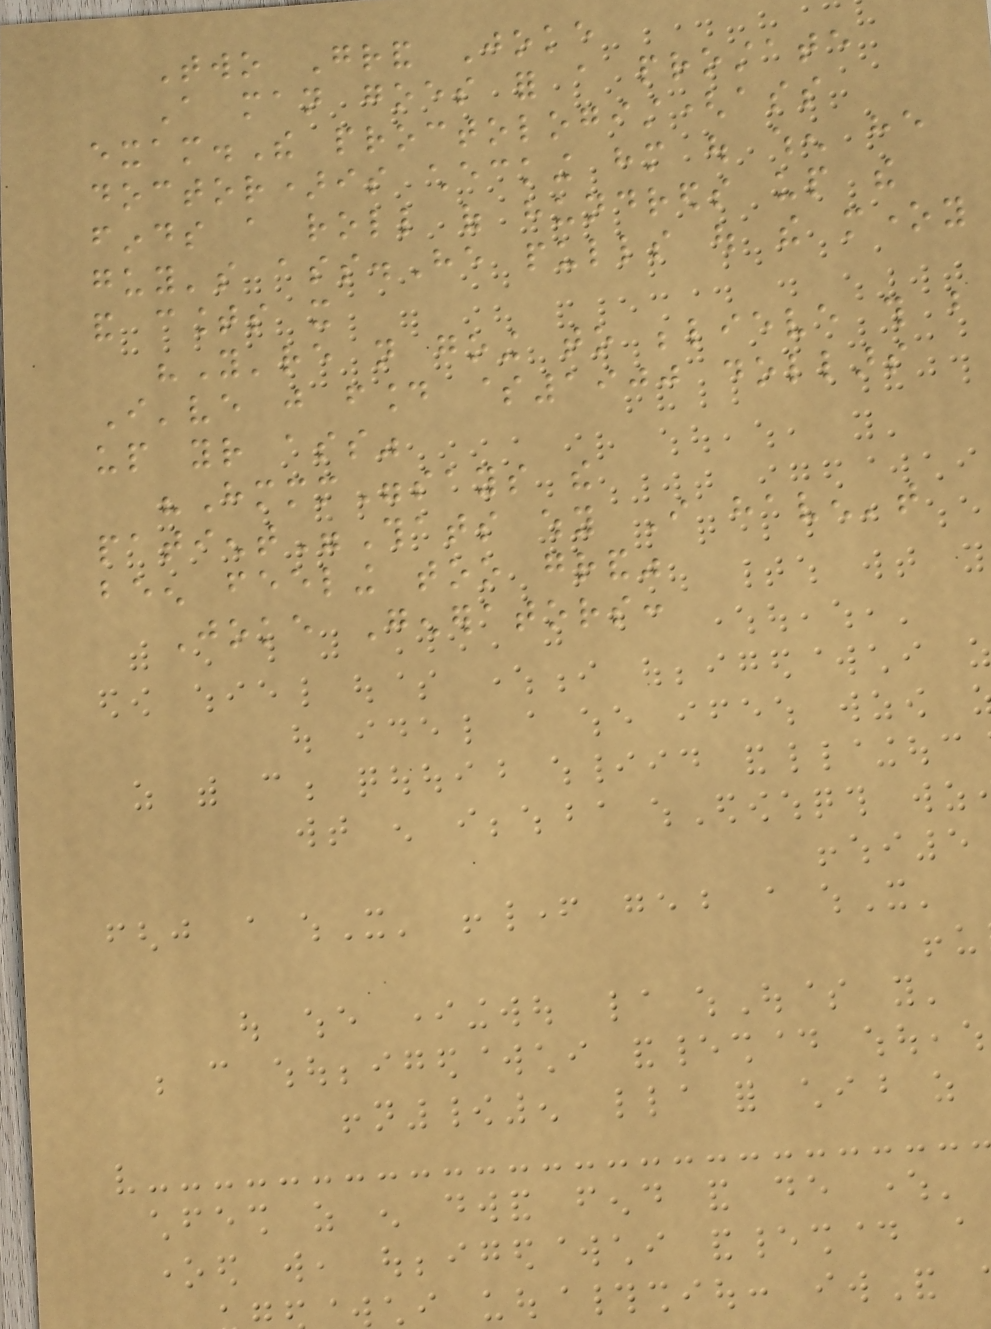Two Grand Joke
A man goes for a prostate
exam.The proctologist(ass
doctor)is checking him out when he
finds a roll of hundreds up the
guy's ass.He pulls out the money
and counts it
"You're not going to believe this but
I've just found $1900 dollars
up your ass"
"Hmmm"says the
patient"Thats why I haven't
been feeling too grand"
Joke Generators:
